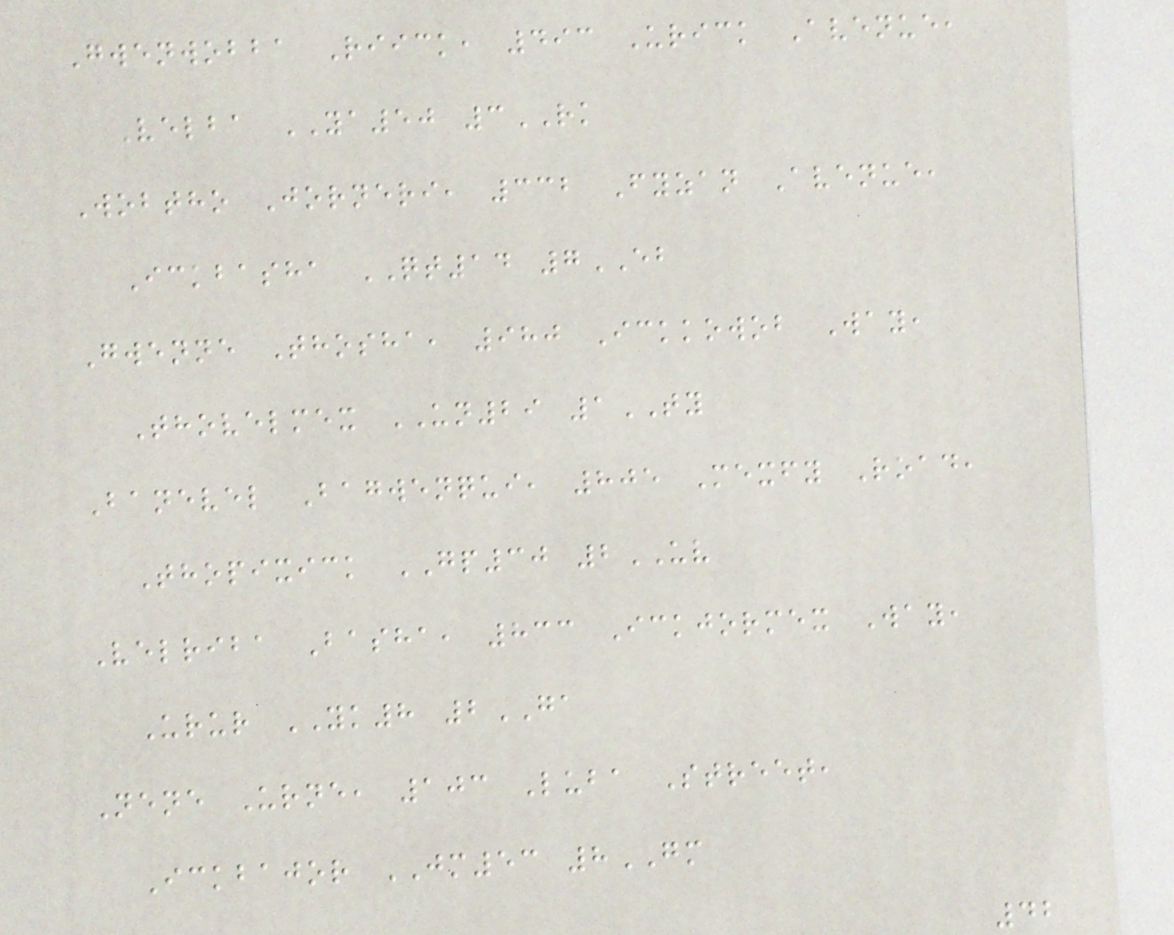Gwenwobba Riick, 493 Urick Avenue,
Velba YA50 3RK
Wobtho Jorneri, 332 Fyzan Avenue,
Ickbasha QT14 7EB
Gwenne Thosha, 980 Ickkowob Way,
Thovelmex UN29 1TY
Banevel Bagwenqui, 805 Mexfy Road,
Thopixick GP30 2UV
Velriba Basha, 833 Ickjormex Way,
Urur YK8 2GA
Nene Urne, 103 Luba Street,
Ickbajor JM53 8GM
42
